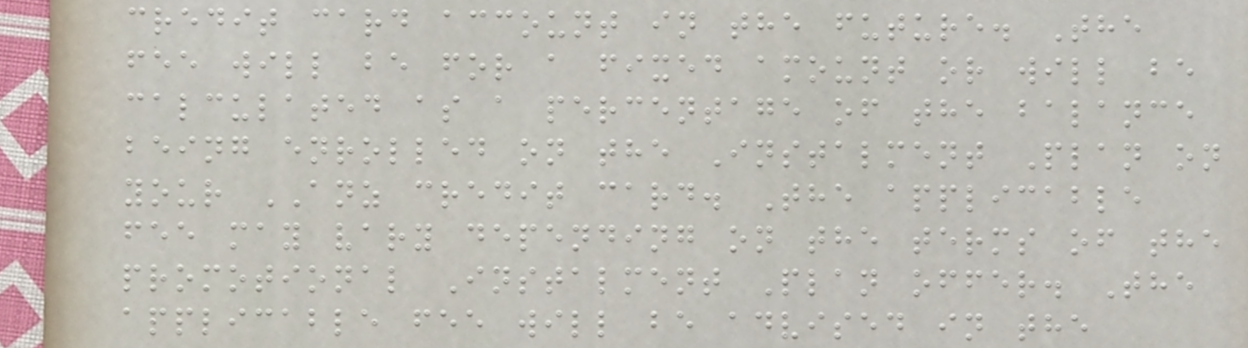credit card account in the future. The
fee will be for a fixed amount or will be
calculated as a percentage of the balance
being enrolled on the Instalment Plan on
your ANZ credit card. The applicable
fee may vary depending on the terms of the
promotional Instalment Plan offer. The
applicable fee will be advised in the
